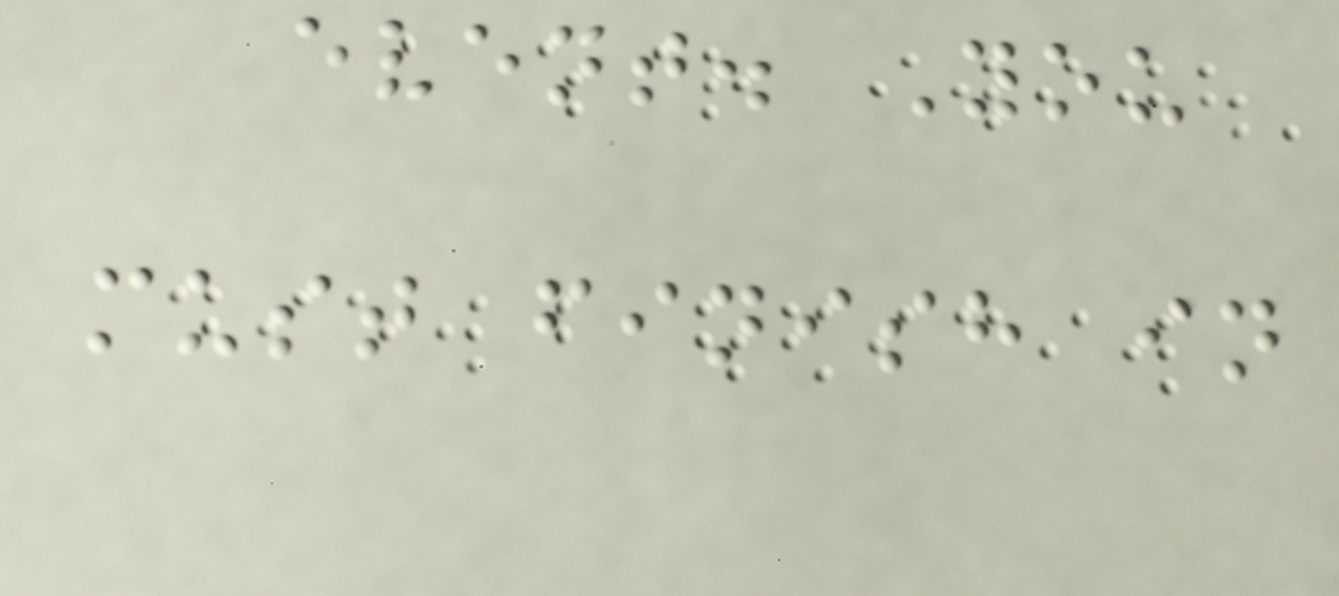event. You
must finish in
